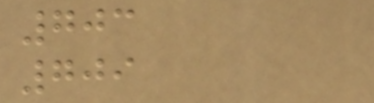703
709
